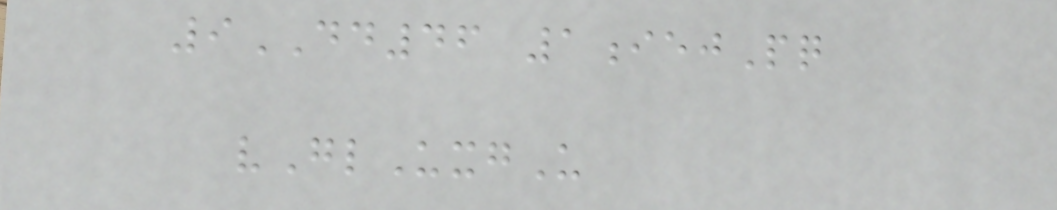9DD46 1iejPq
vGlUxgU
